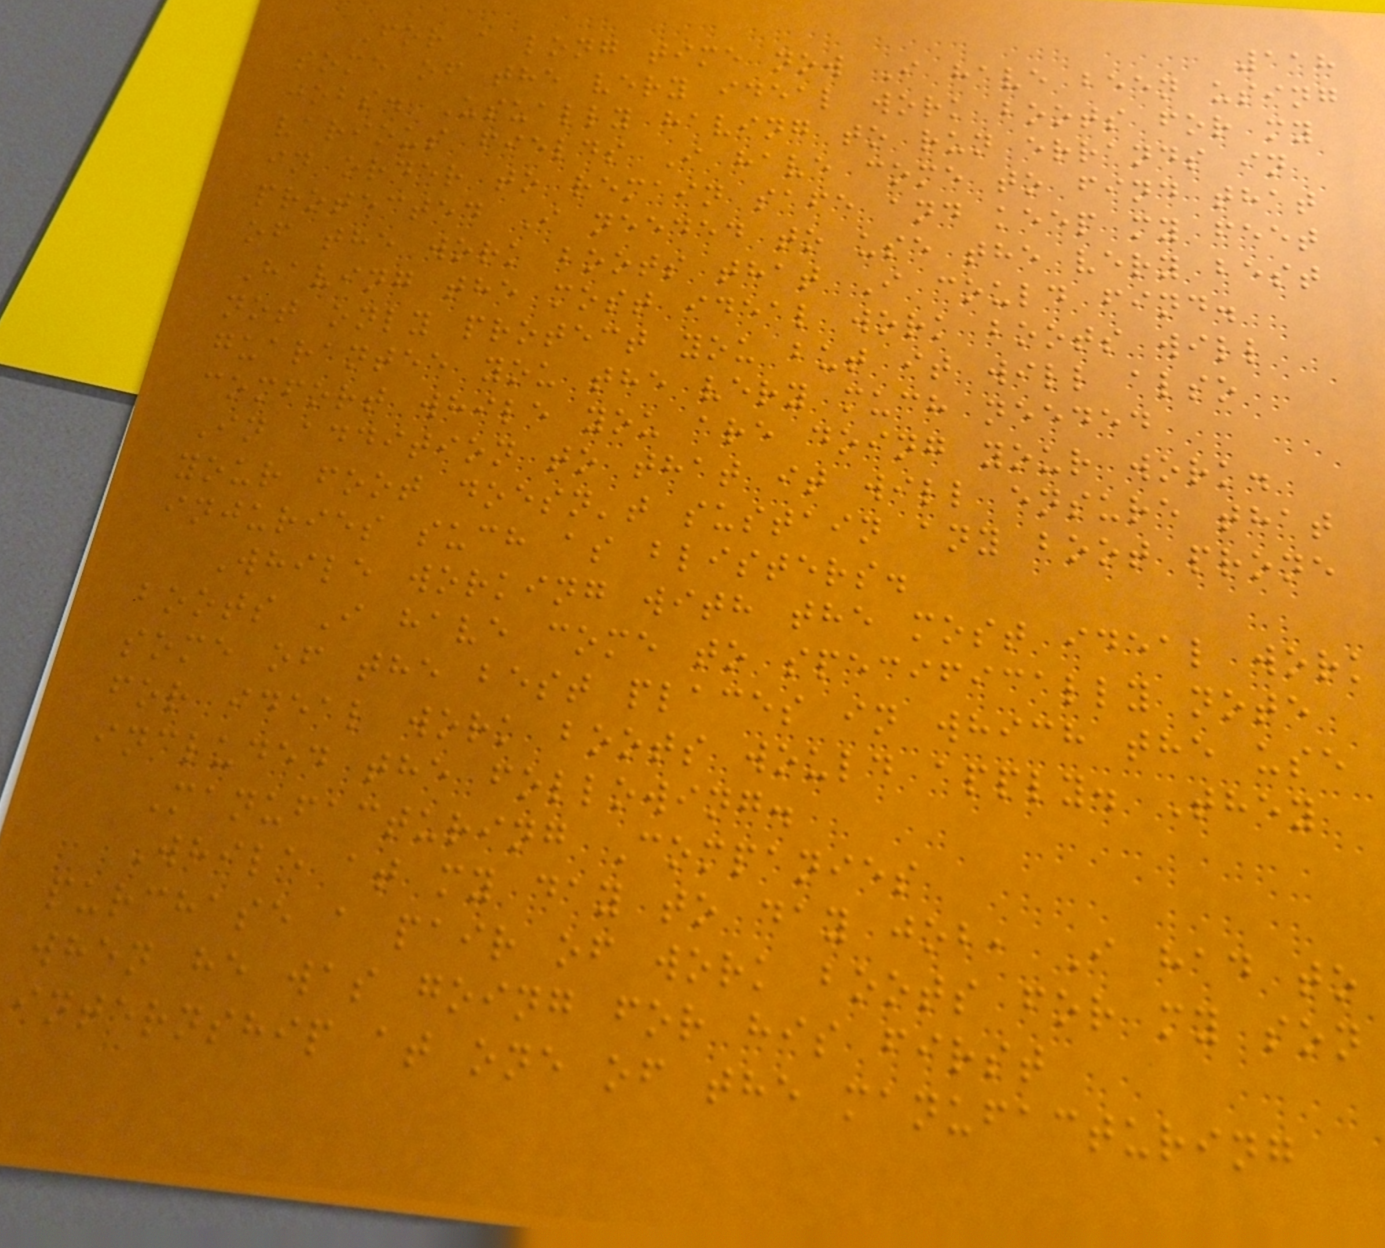118
For a long time now I have been using
some of the very ideal work boots for my
jobs. Usually having to run errands in
various fields I have come to find that
in order to remain safe and keep my feet
protected I needed to use the very best
of the work boots that I could find.
Having the most ideal work boots will
not only protect you but it will also
guarantee you the very much needed
comfort while you are doing your work.
In addition to that it will ensure that
your foot doesn't sustain any boot prone
injuries such as blisters.
While working with the most ideal work
boots I have come to specifically note
some of the best places in which the use
for ideal work boots would apply. They
included the following.
Manufacturing Companies
While at my day to day job, I had to
purchase a pair of work boots for my son
when he was going for his first
internship at one of the manufacturing
